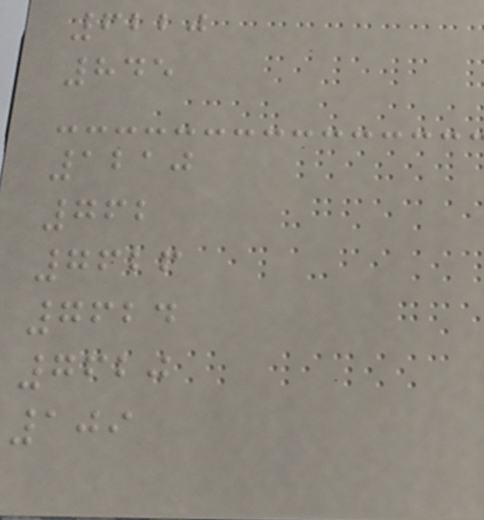6220
845
1210
762
7626
7624
7620
109
